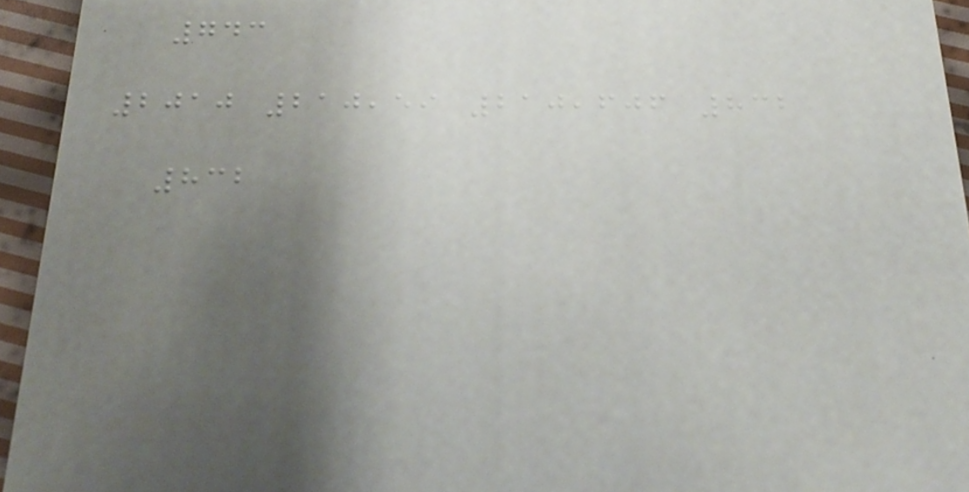743
2010 210,59 210,606 832
832
